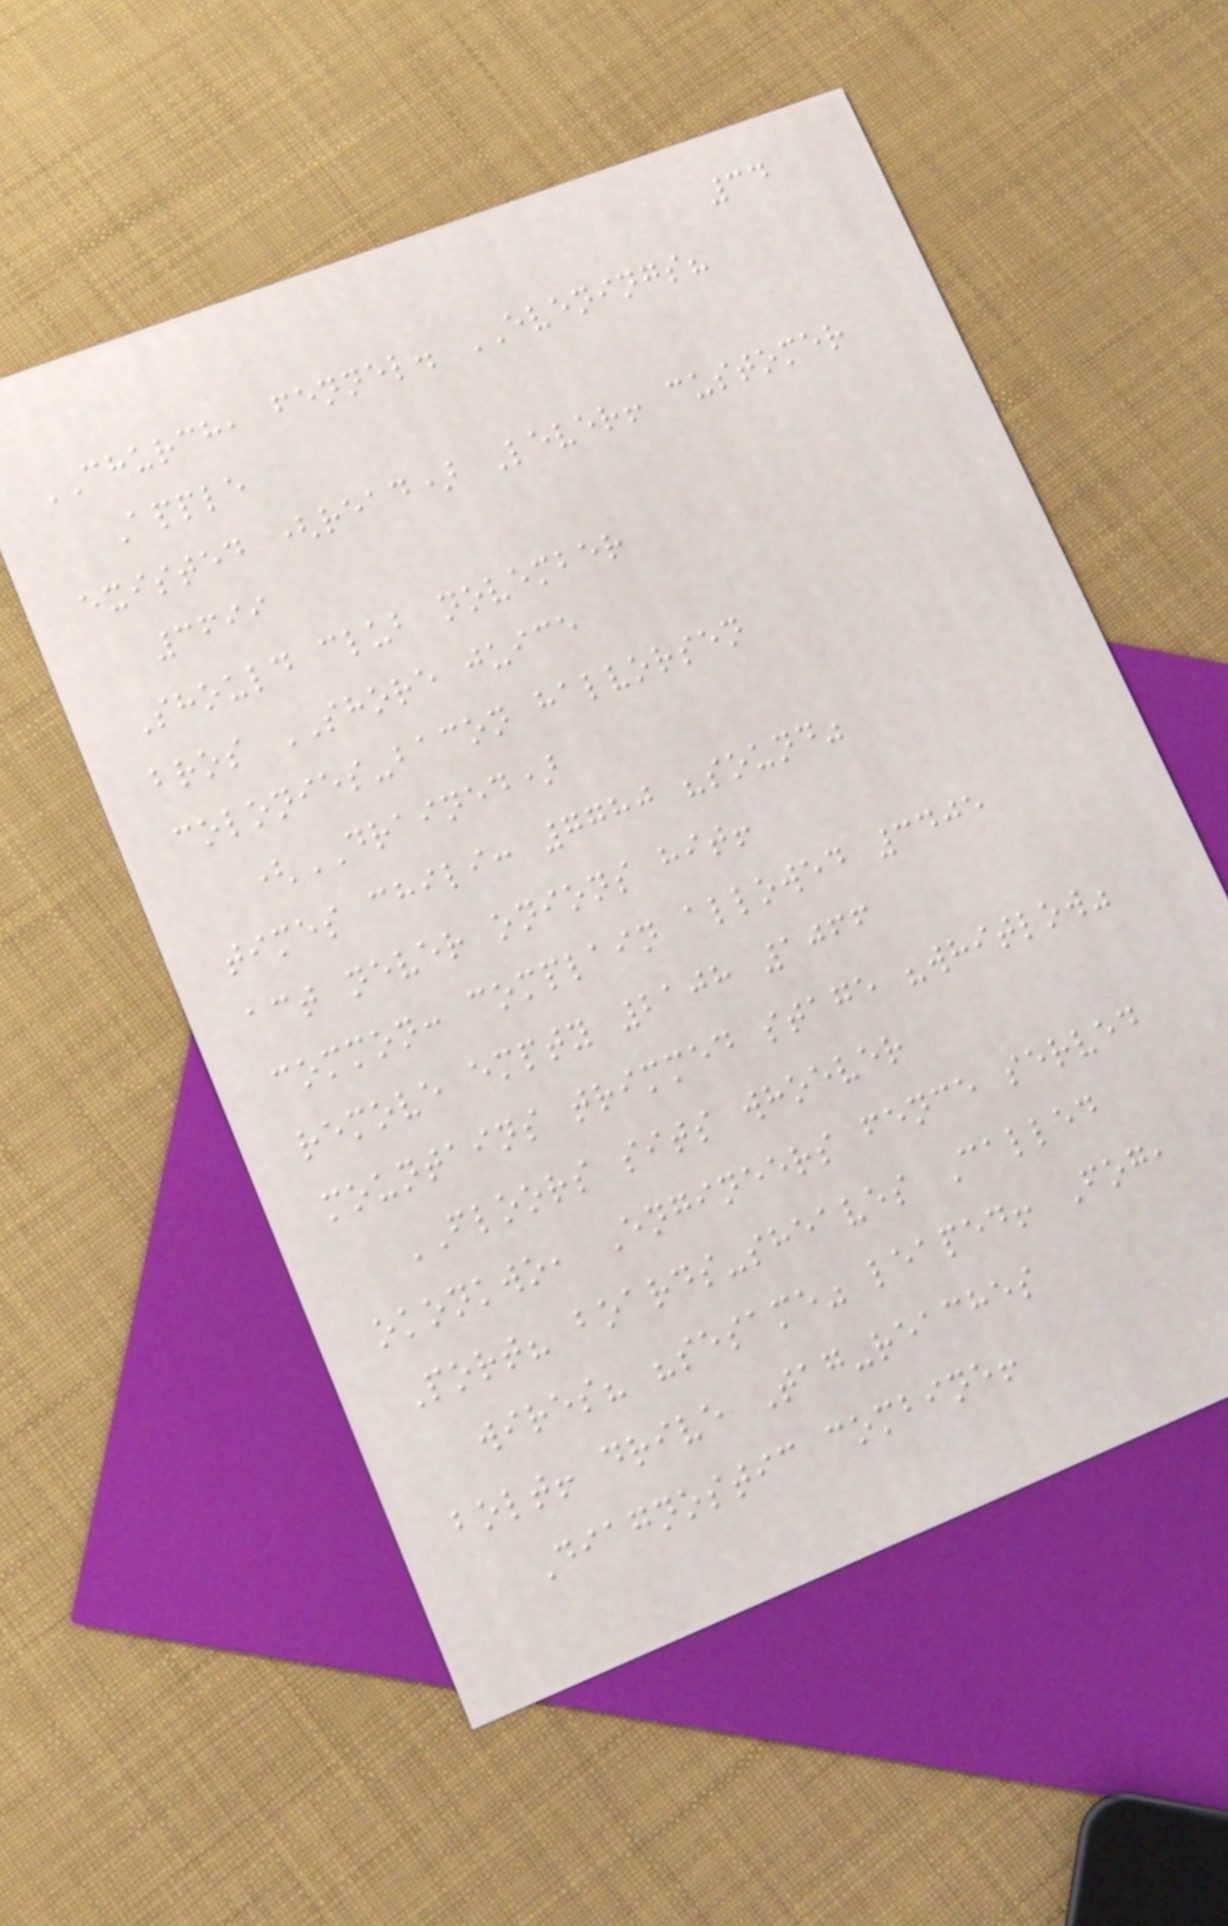34
CHURCH, fennel. EVENINGS?
Apple
existed (read) Lever! customer
3699
Should club november
bros SHORE juice
colonies-bacon halvorsen
(DRAINED)
times chili: 7780 "sound"
act never onions hit!
common: complain allowed 3405
remove empty 2108 1066
mountains trimmed stage "whitlow"
FLOORS sits whoever
okonkwo, Engineers fence served
Port? boards-sheaves Called
wires? "sesame" leaped! Fog,
bolt! drive Tag-reaches
Diagnostic combine!
